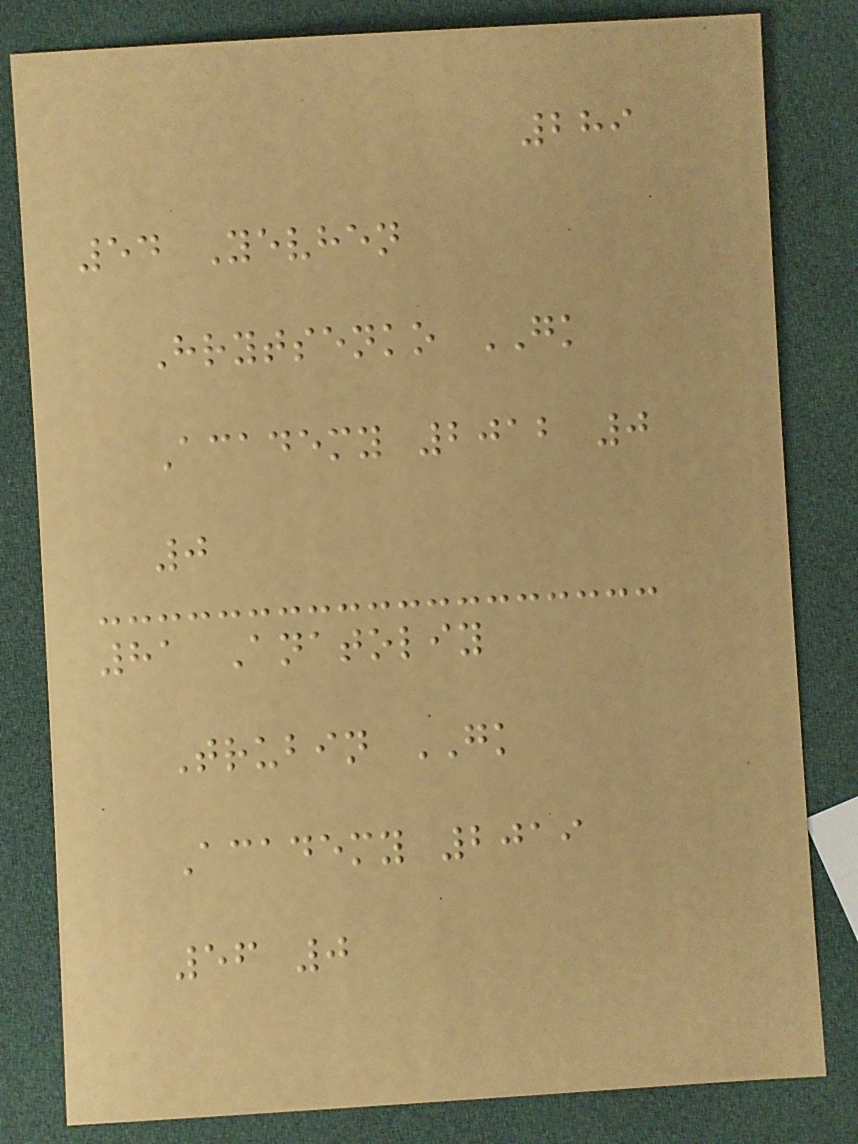289
54 Yevhen
Hrytsenko GK
Academy 2012 0
0
81 Anatoliy
Trubin GK
Academy 2019
56 0
